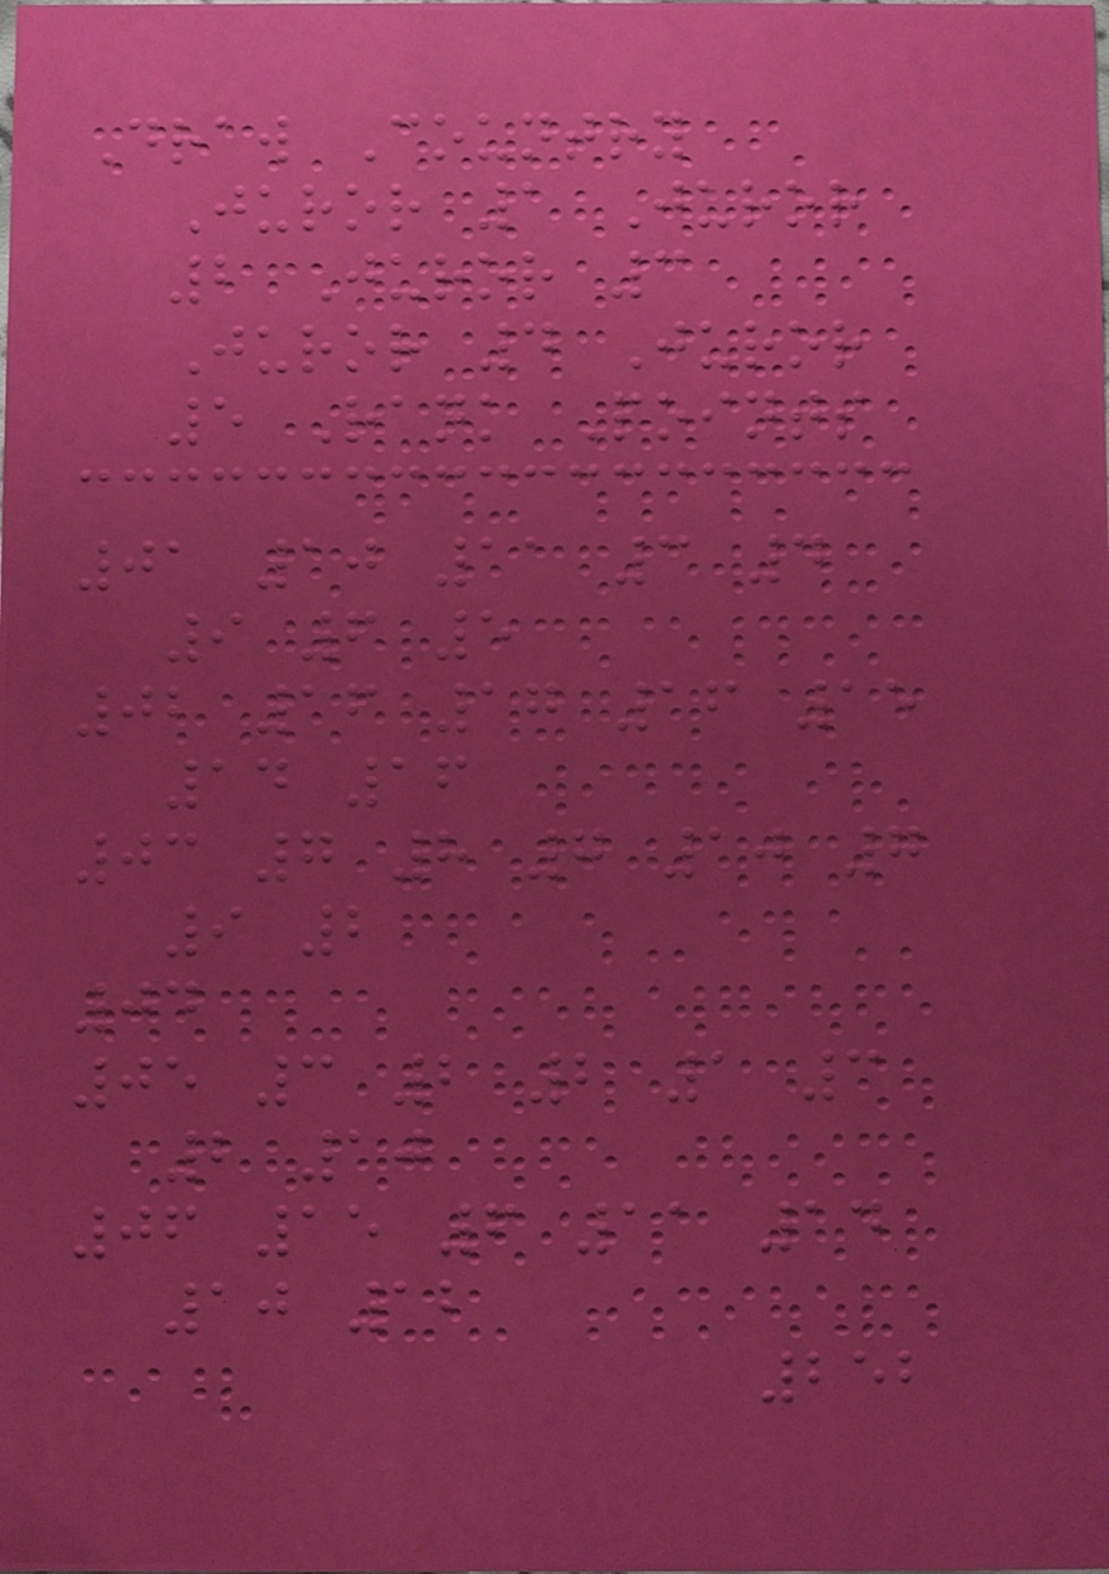Draw Country
Juror 1 Juror
2 Juror 3
Juror 4 Juror
5 Rank Points
01 10 11 3 4
9 6 5
02 16 17 16 15
14 16
03 7 8 7 10 7
9 2
04
05 3 2 2 1 3
2 10
06 15 6 11 14
10 12
252
